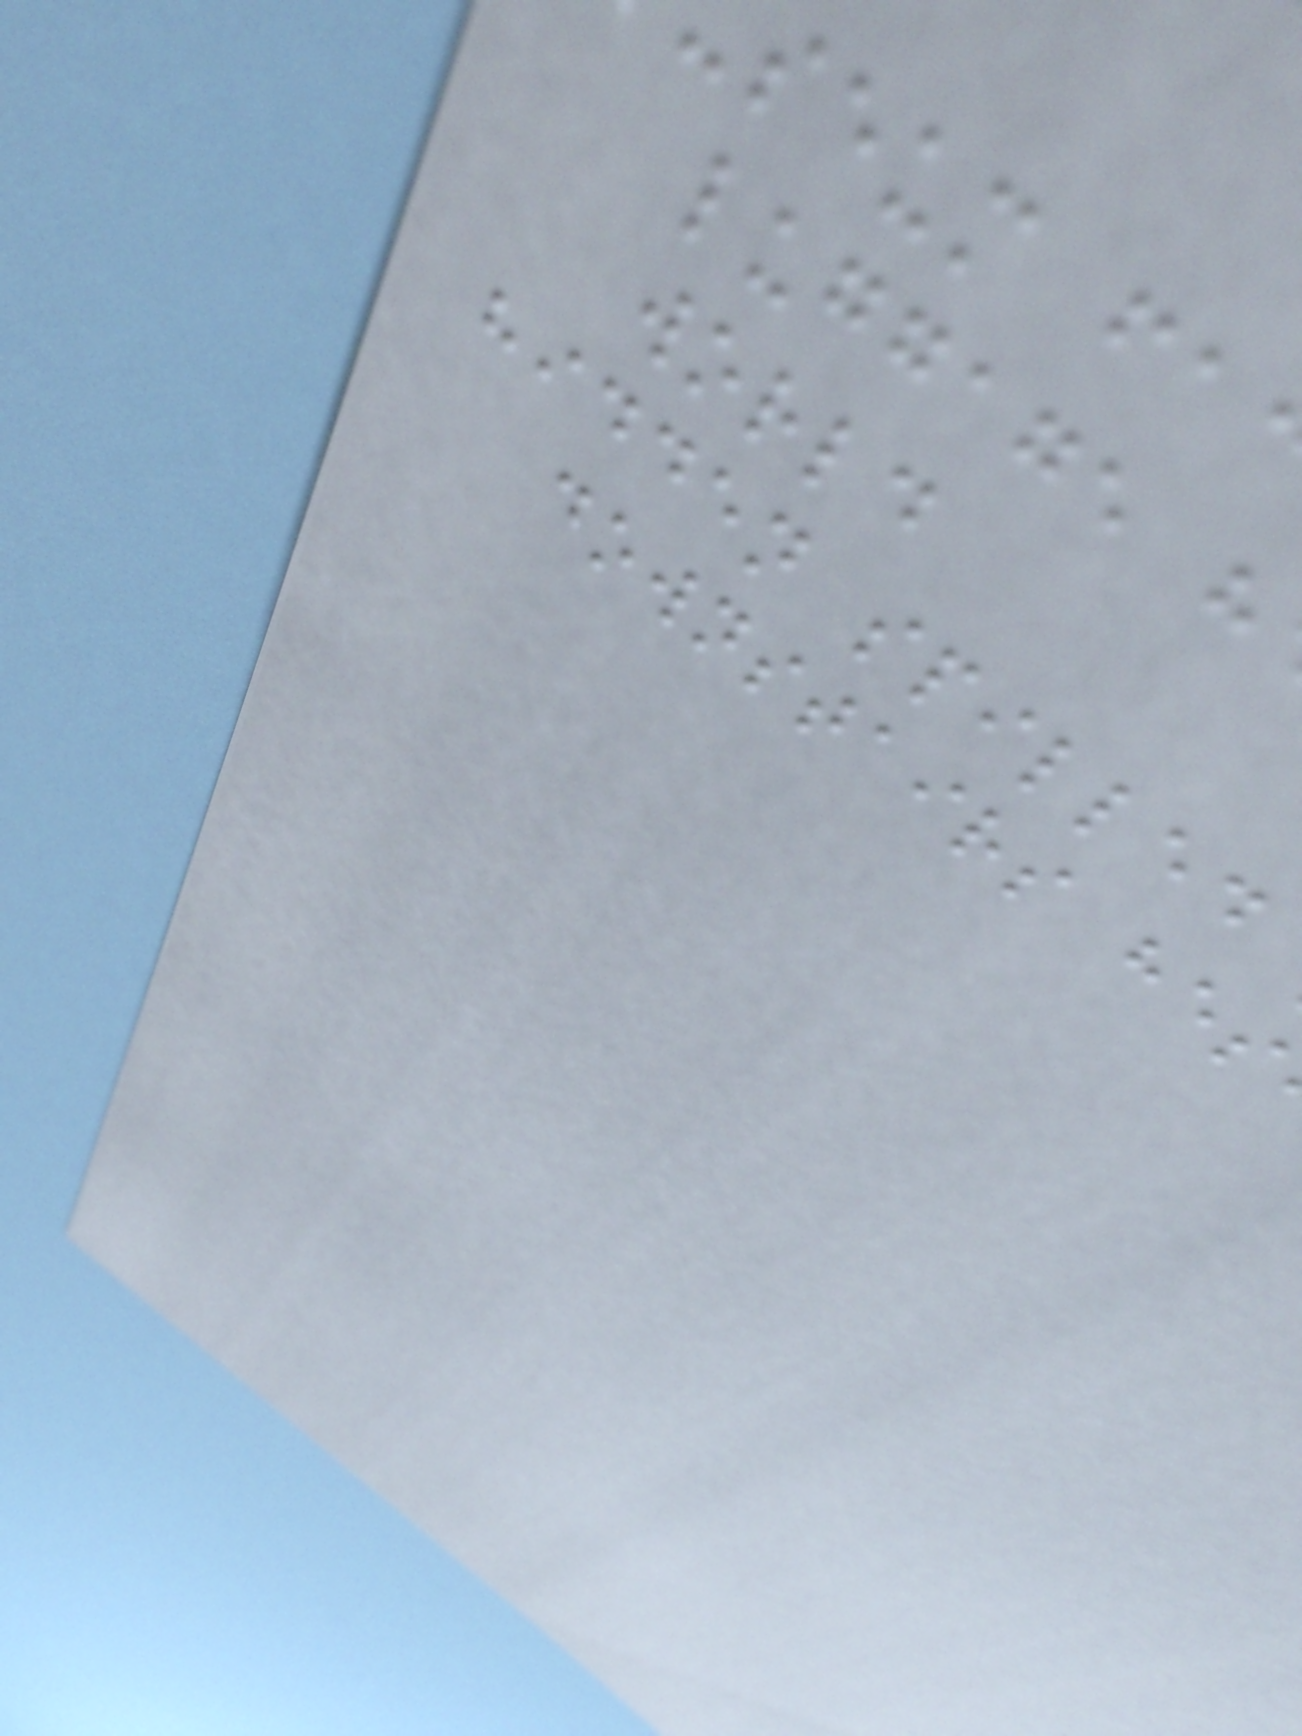seum fa
luggage h
world
hidden spilled
downstairs hes
